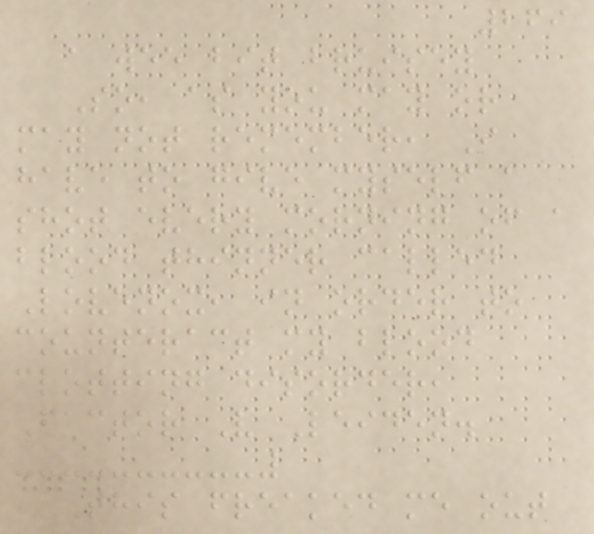269
a wee bit bruisey
So, as you may or
may not remember, I
have to give myself a
shot every morning of a
blood thinner called
Lovenox, in order to
counteract my blood
clotting disorder,
Factor V Leiden.
This freaked me out
